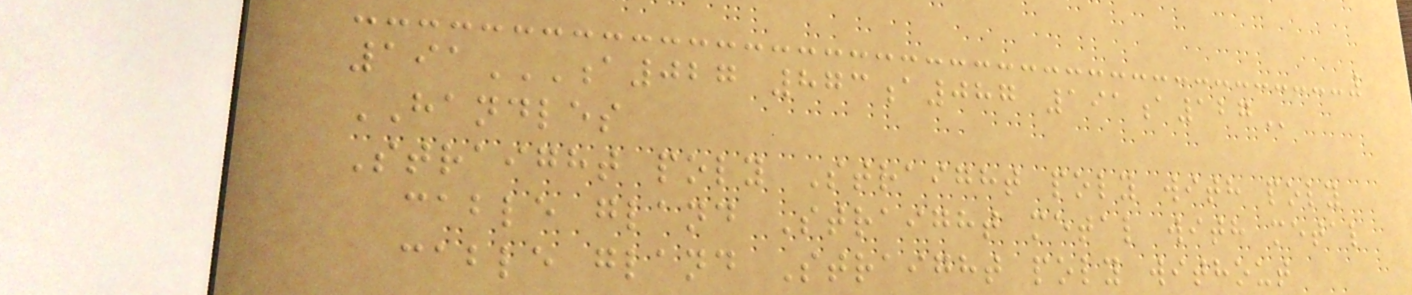191A027 873A087 191A127
HANDLES
Straight poly Straight poly with poly
cable gland Straight metal with metal
cable gland Straight poly without
